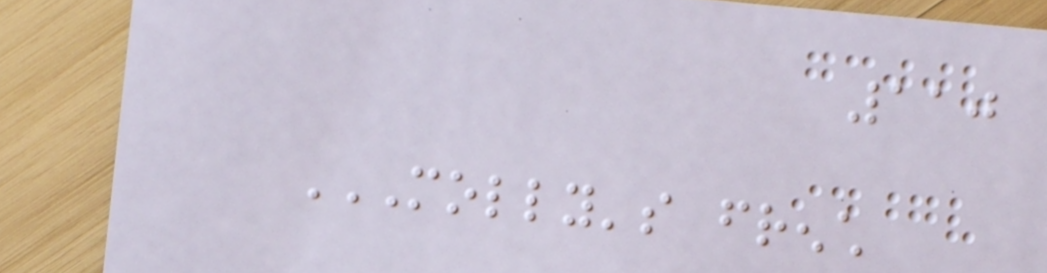110
MOLLY'S FRENCH
